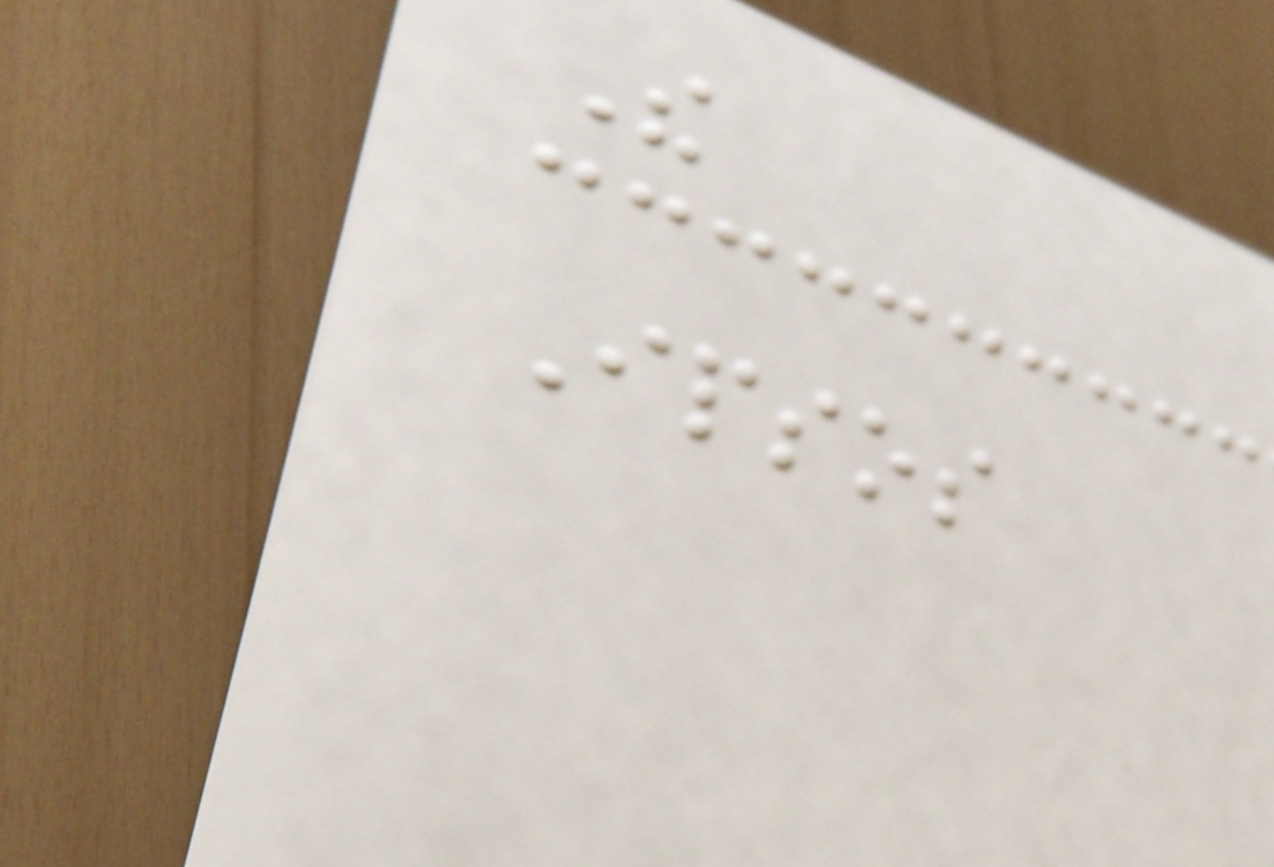The
Ipsos
